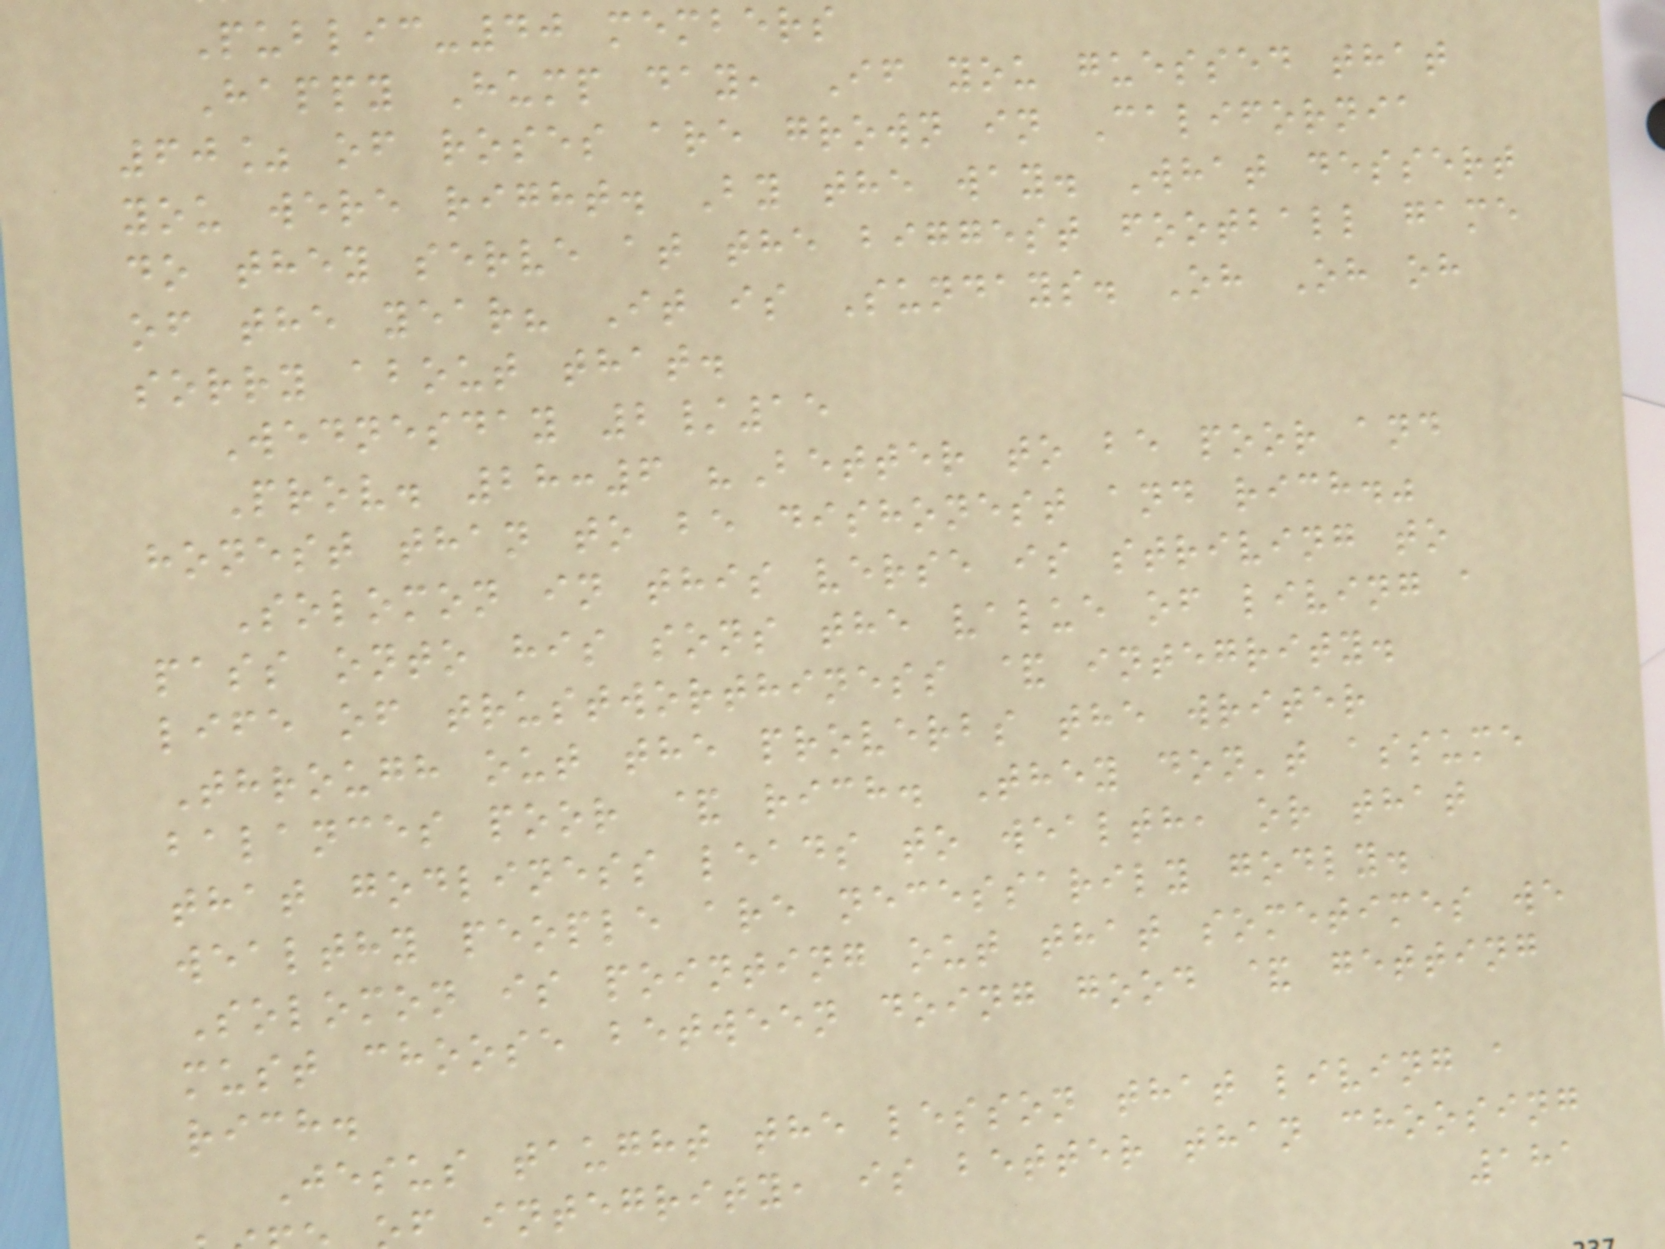Public-40 members
Happy Hump day, If you guessed that
60% of roses are grown in California
you were right. By the way. What dessert
do they serve at the biggest football game
of the year? It is Sundays. Oh Oh oh
sorry about that.
Wednesday 2/15
Prov. 28:6 "Better to be poor and
honest than to be dishonest and rich."
Solomon in this verse is striving to
pass onto his sons the value of living a
life of trustworthiness & integrity.
Through out the proverbs the writer
balances poor & rich. They don't assume
that godliness leads to wealth, or that
wealthy people are necessarily godly.
Solomon is pointing out that sometimes we
must choose between doing good & getting
rich.
Jesus taught the lesson that living a
f integrity, is better than choosing
181
